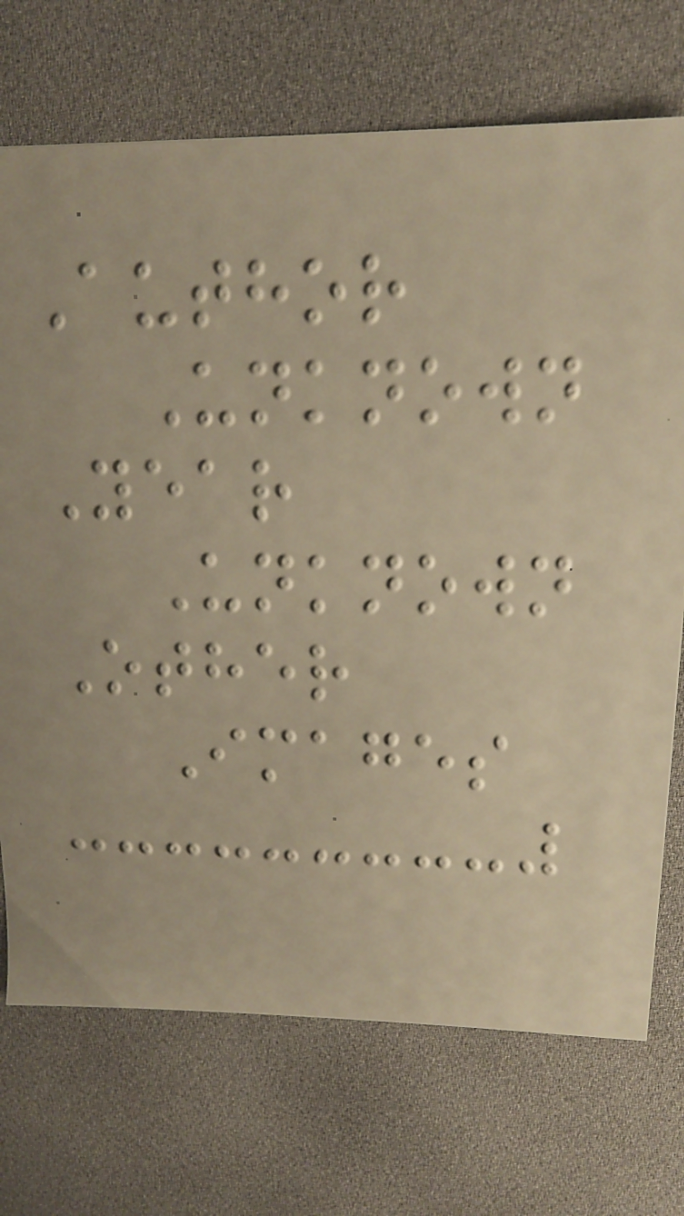Author
Unknown
Year
Unknown
Other
Images
